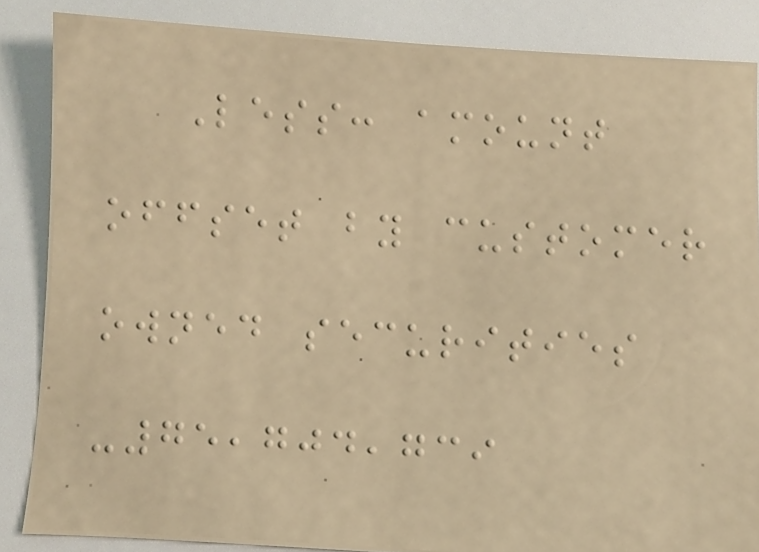Less: amount
offset by customer
owned securities
-75,704,739
